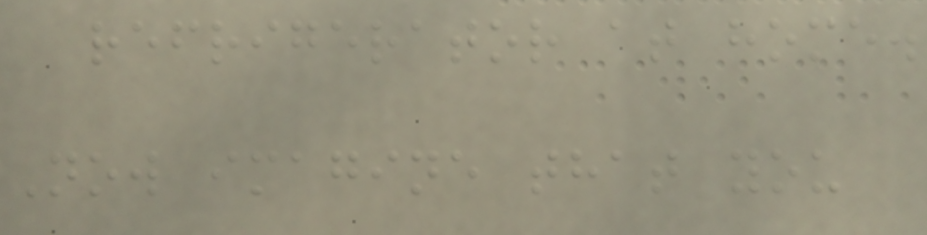refrigerator at home.
Now imagine that you
